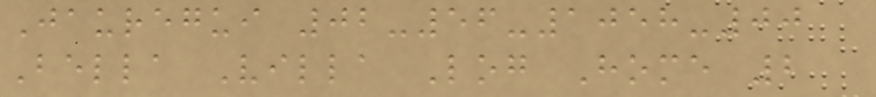Jauregui 02-56-1058-00
Bella Villa Log Home 2
